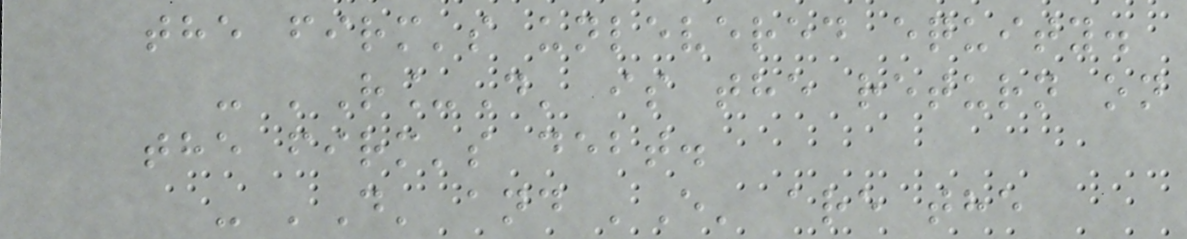the firm's unlevered equity.
- 'R_D' is the return on
the firm's debt.
- 'D' and 'E' are the
